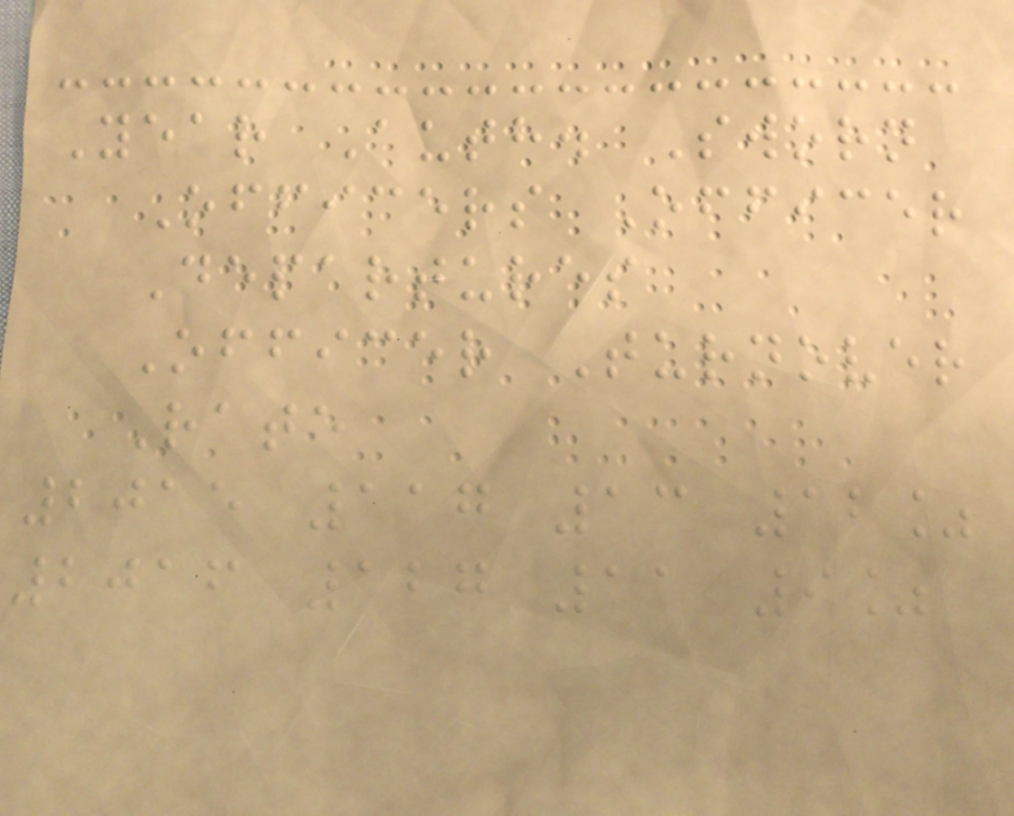Year Auth. Sworn
Officers Officer
Departures
Officer Turnover
Rate
2015 117 13 12%
2016 127 11 9%
